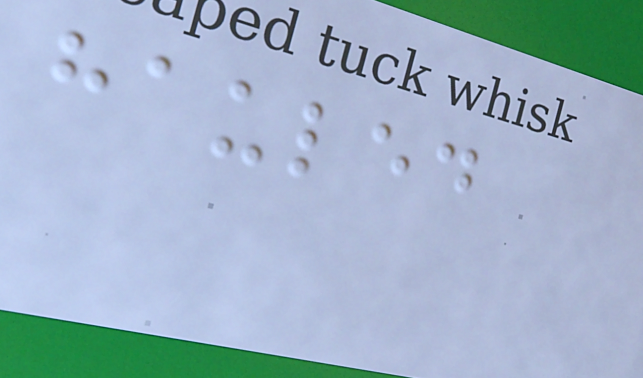hauled
